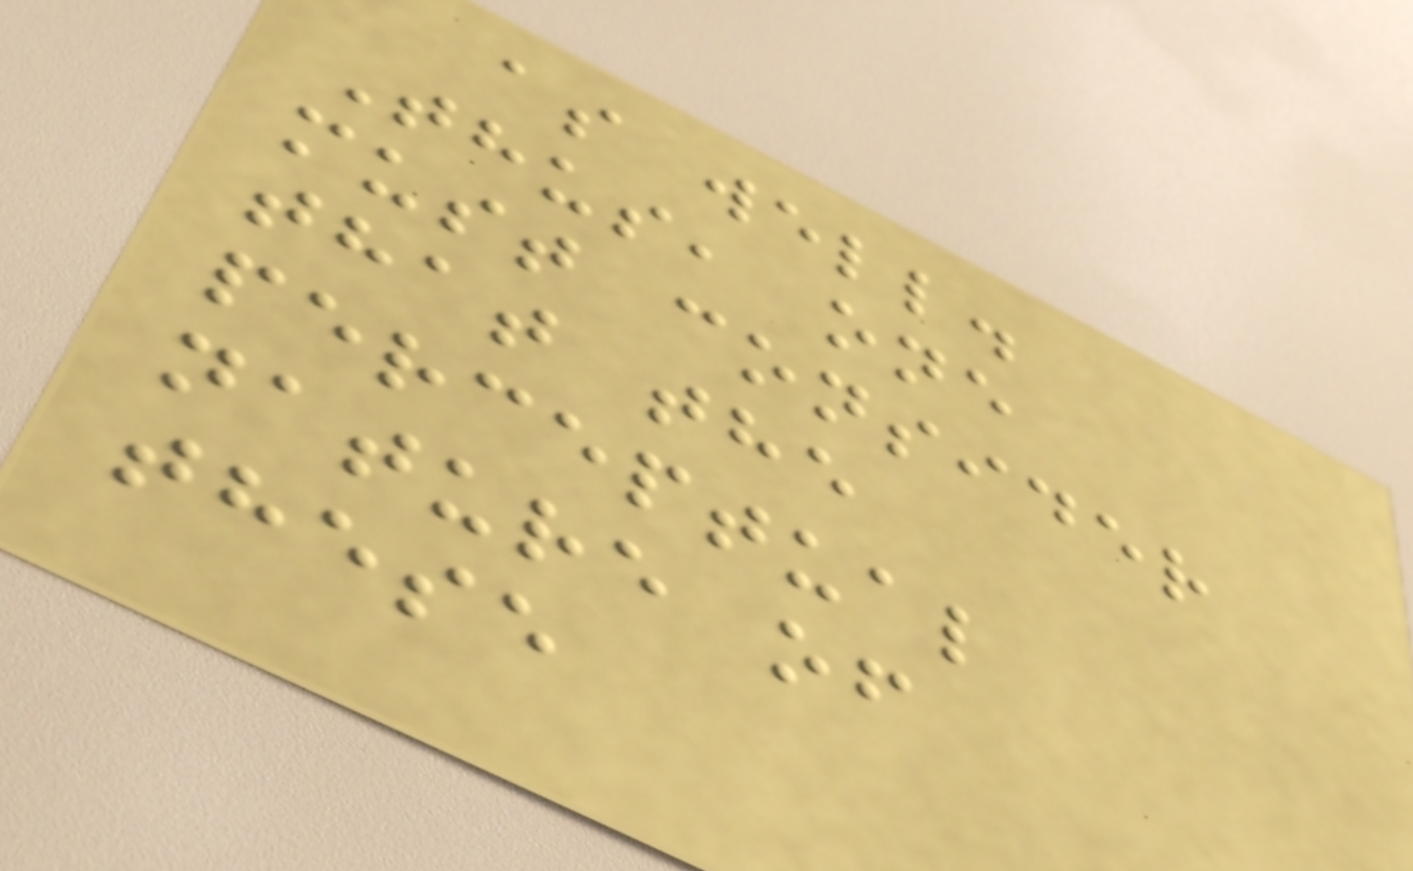as well.
Thus, one
must consider
that the
perceptual
nature of
these
